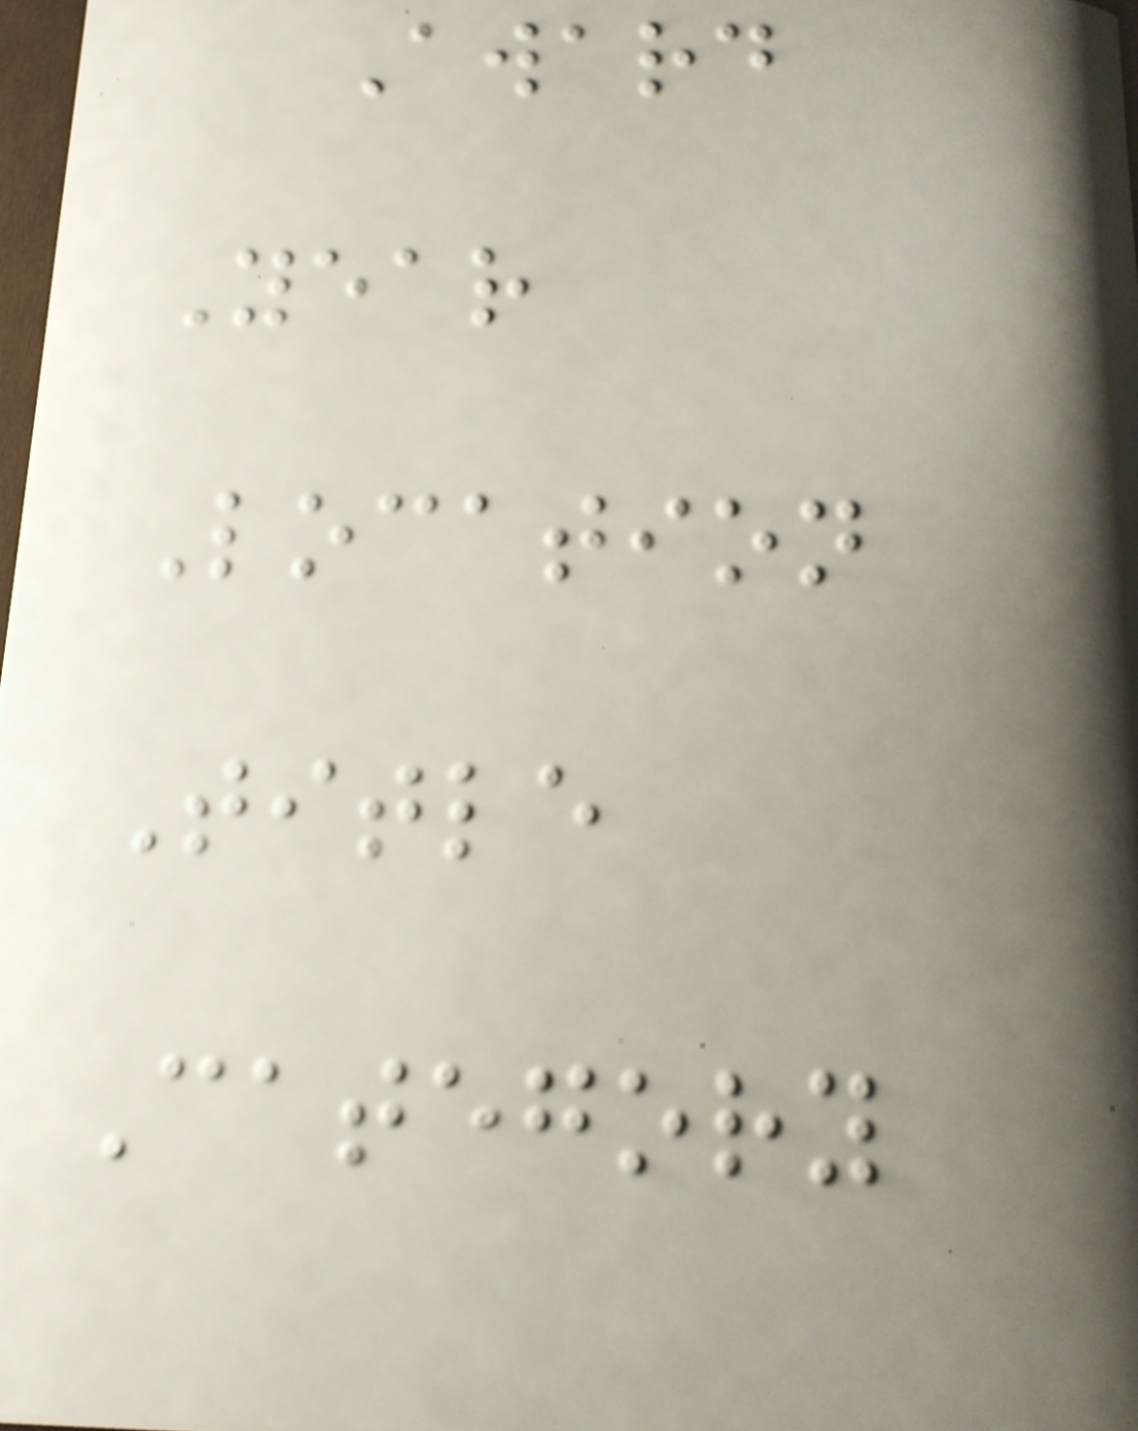Award
Year
Location
Title
Category
